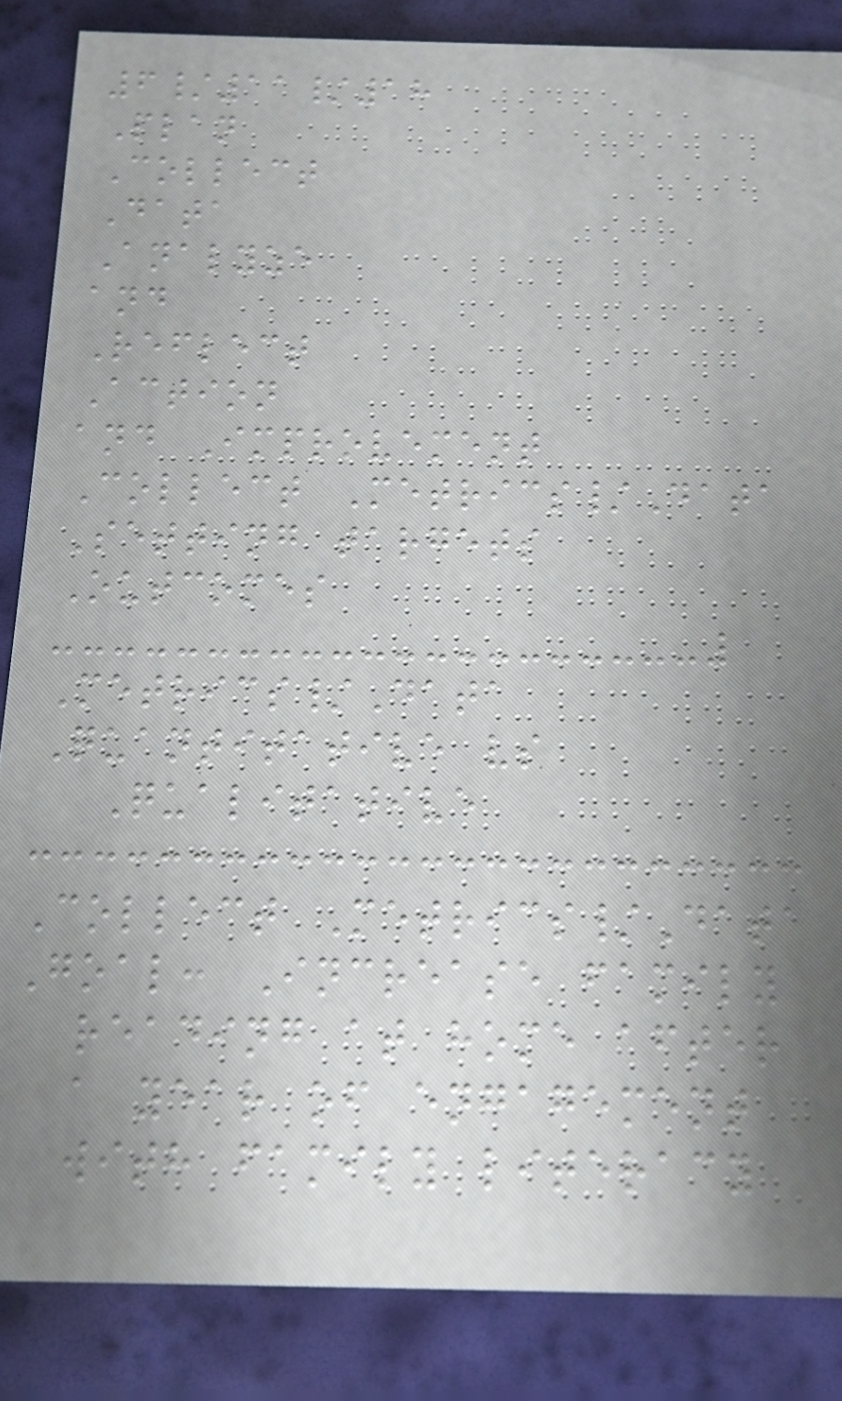6/11/18
Plan
Collect
Data
Analyze
and
Reflect
Action
and Improvement
Collect Metrics/Data
Setting targets
Outcomes
Metrics/Data
Quantitative vs
Qualitative
Collect Metrics/Data
Goal: Increase family
reading at home after
a year of engagement
with family literacy
